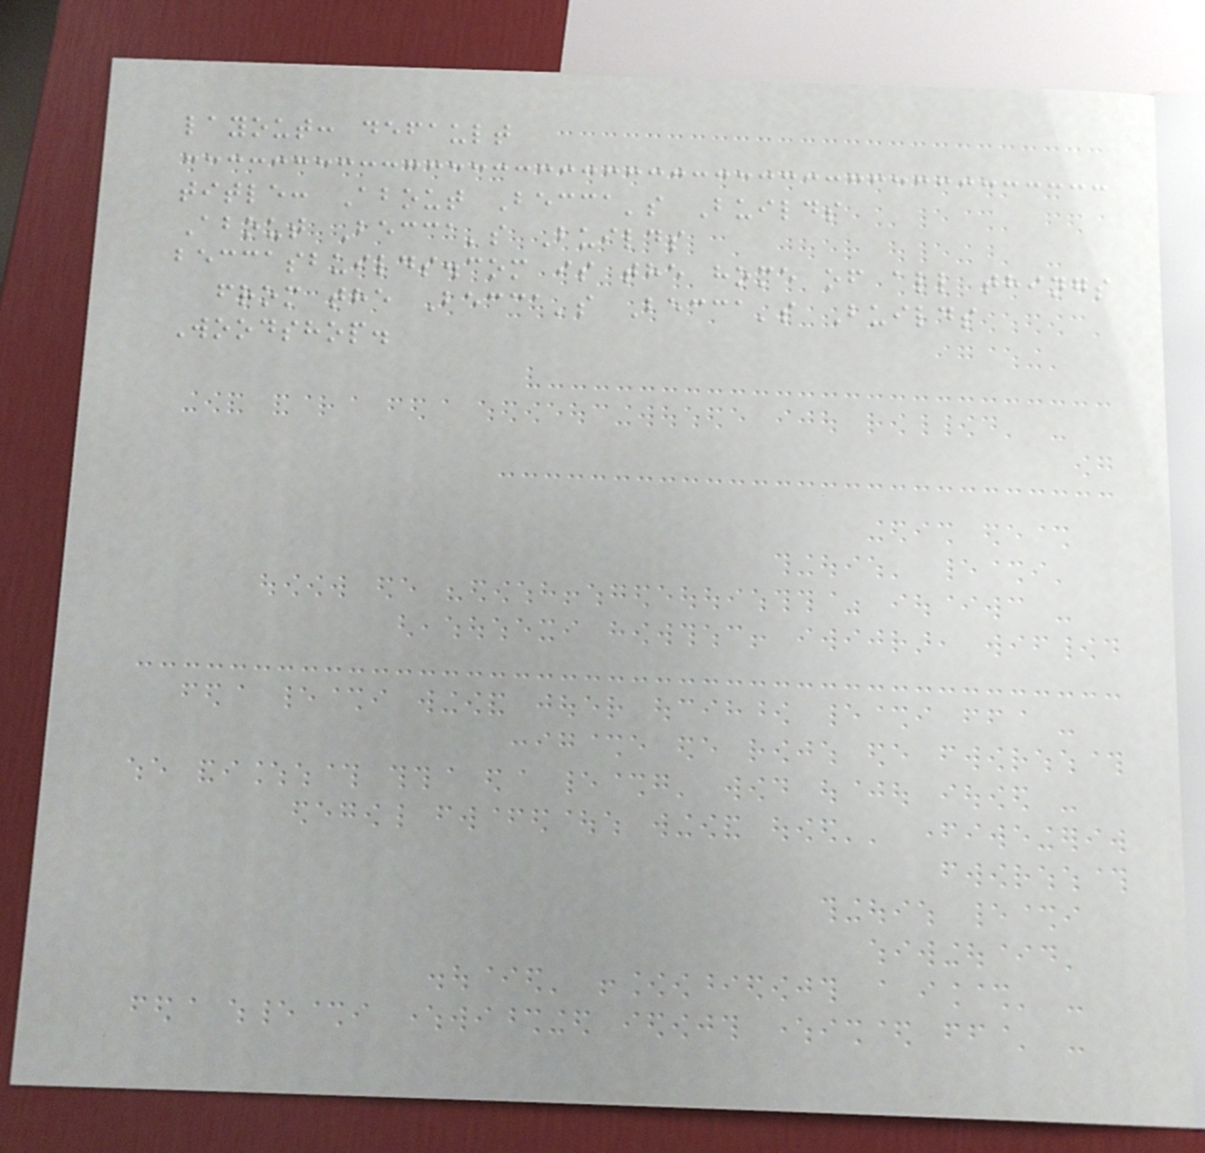layout: default
title: About Becca's Builds
About Becca's Builds
beccasbuilds.com is the home of all things
from the Becca's Becca's Builds
Woodshop.
